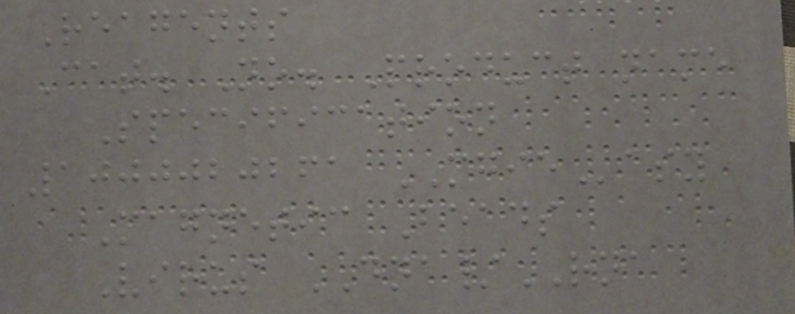Reagents
Cat. No. Product name
Specification
1000020261 MGIEasy
Magnetic Beads
Virus DNA/RNA
